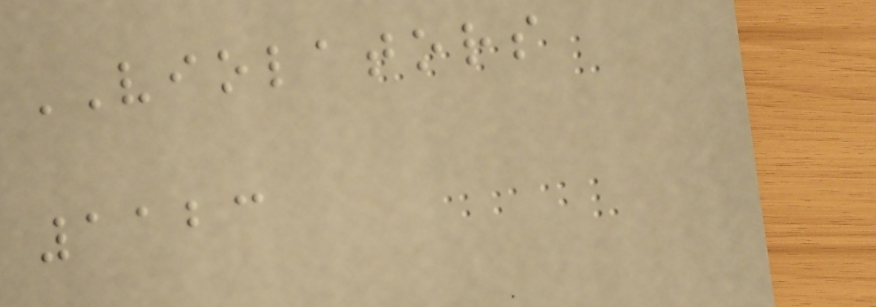VIOLATORS
1123
